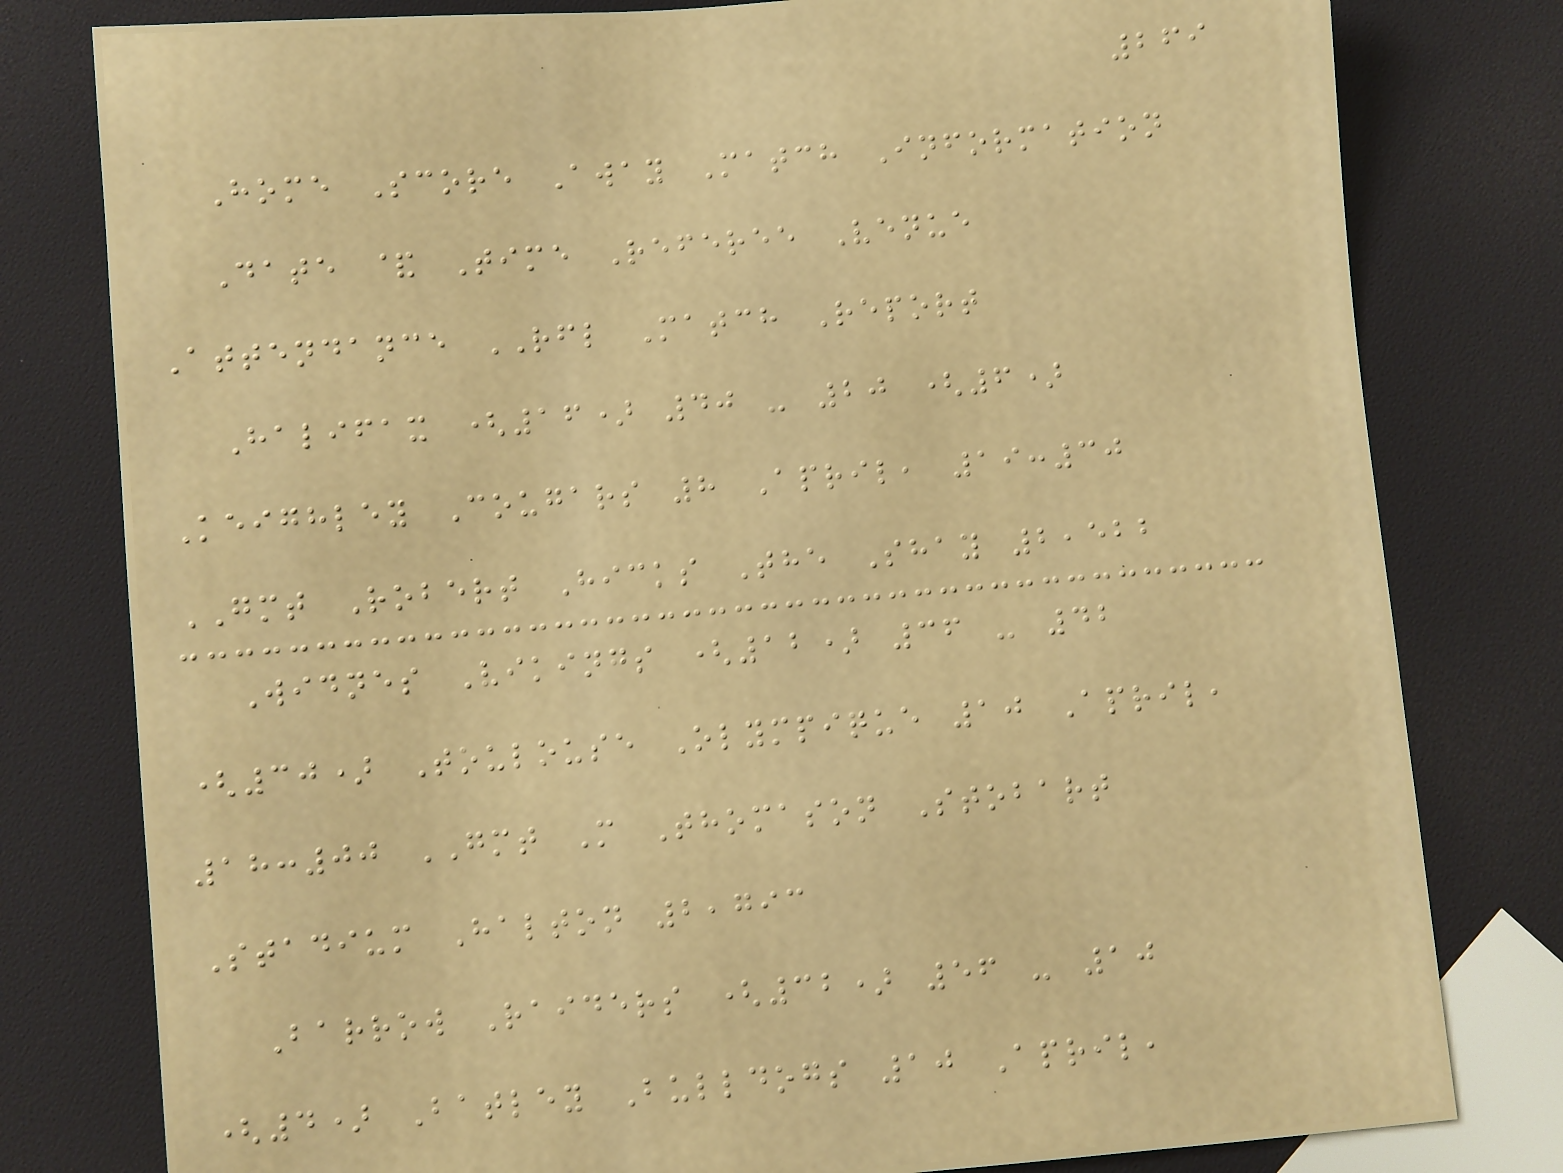269
Home Score Away Match Information
Date & Time Referee Venue
Attendance RFL Match Report
Halifax (16) 40 - 20 (6)
Keighley Cougars 8 April, 19:30
GMT Robert Hicks The Shay 2,522
Widnes Vikings (12) 36 - 42
(30) Toulouse Olympique 10 April,
18:00 GMT M Thomason Stobart
Stadium Halton 2,793
Barrow Raiders (32) 56 - 10
(4) Batley Bulldogs 10 April,
